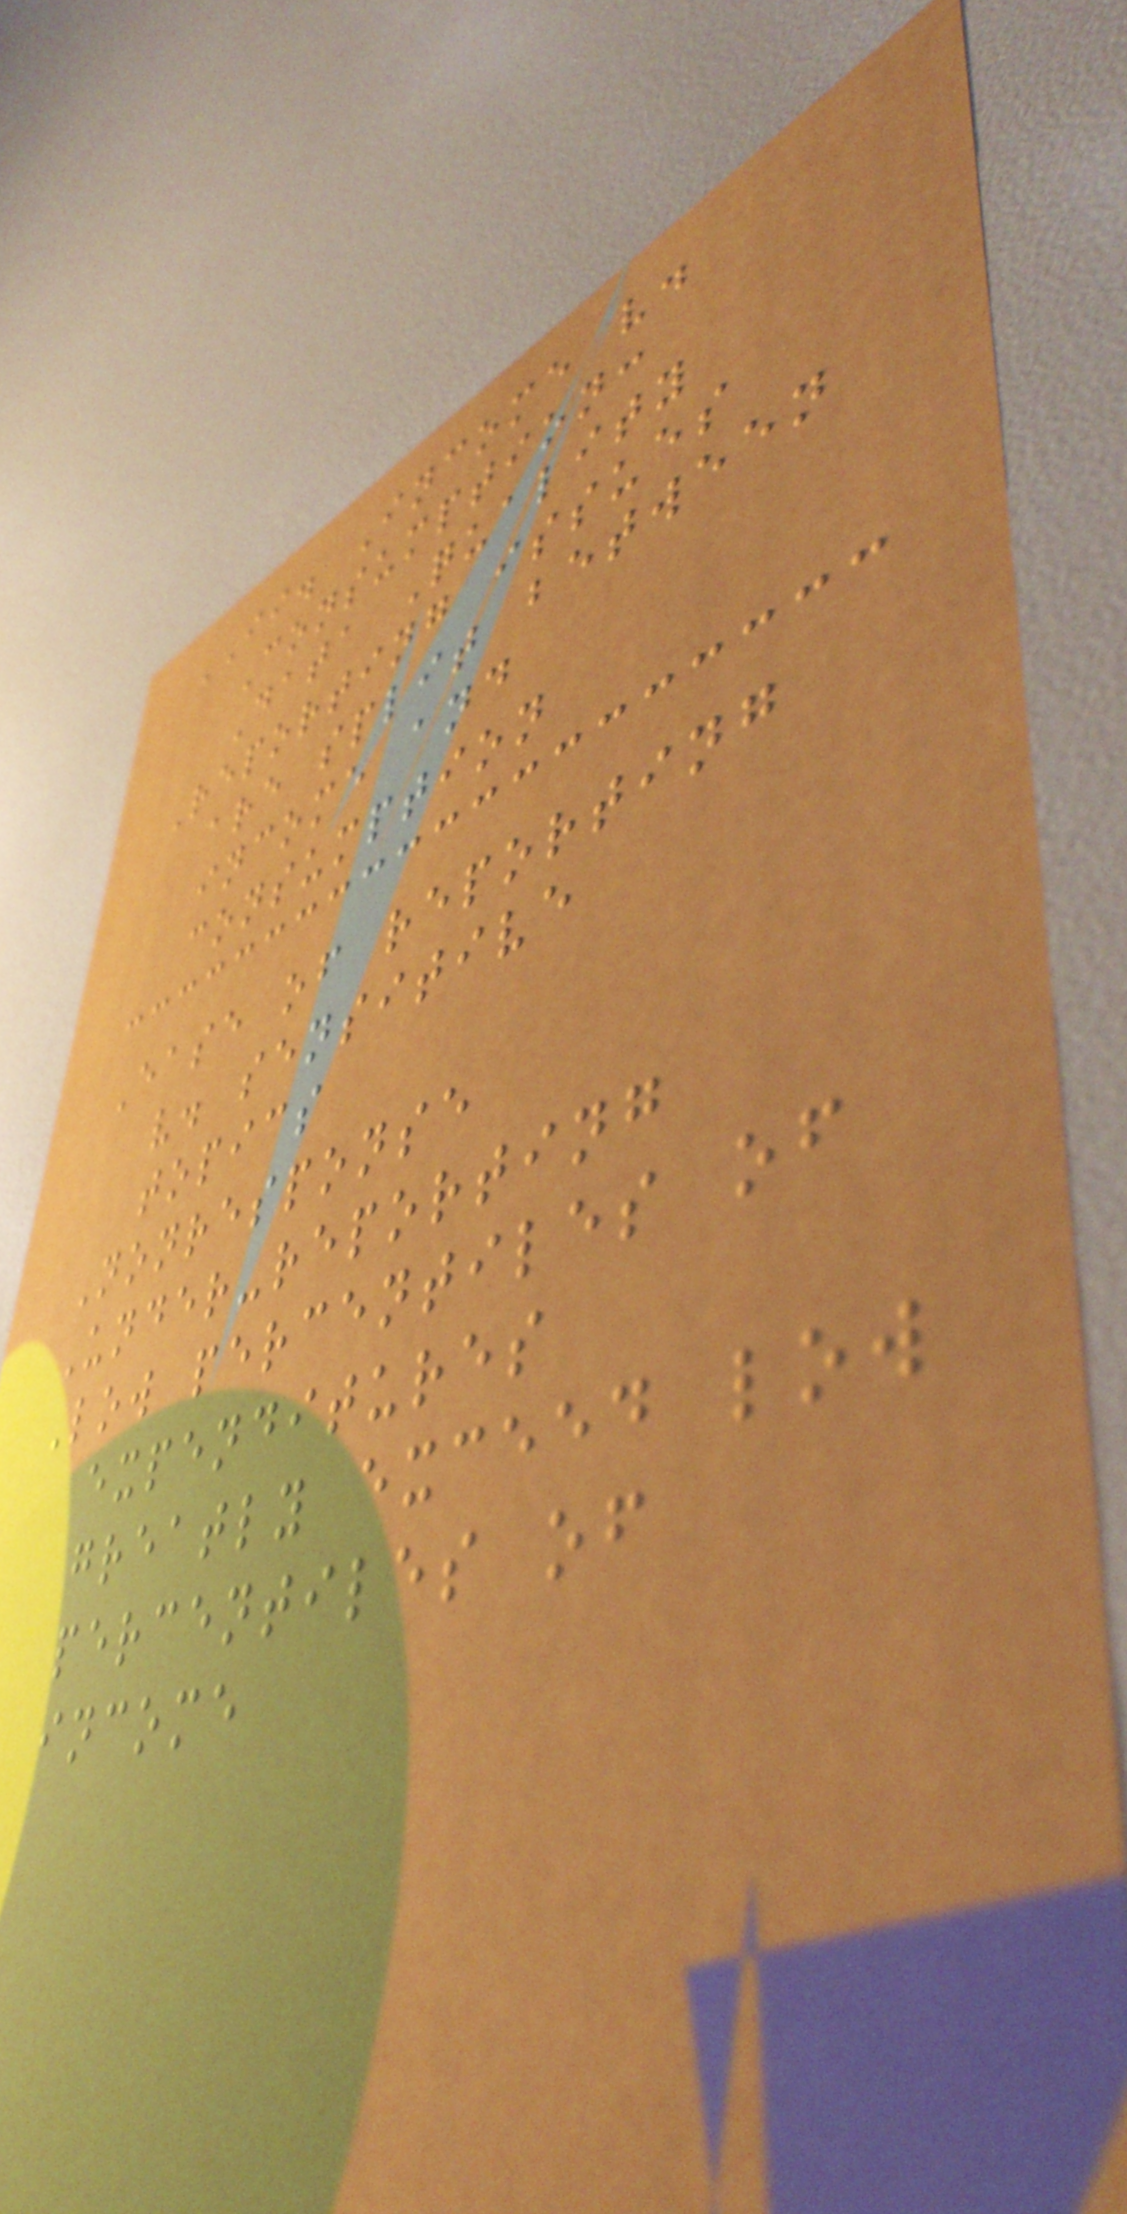II. Income v.
Consumption:
Data Quality
Reporting issues
are split between
income and
consumption
Ease of reporting
v. sensitive
topics
Nonresponse
Under-reporting
Low percentiles of
expenditures
greatly exceed low
percentiles of
income
